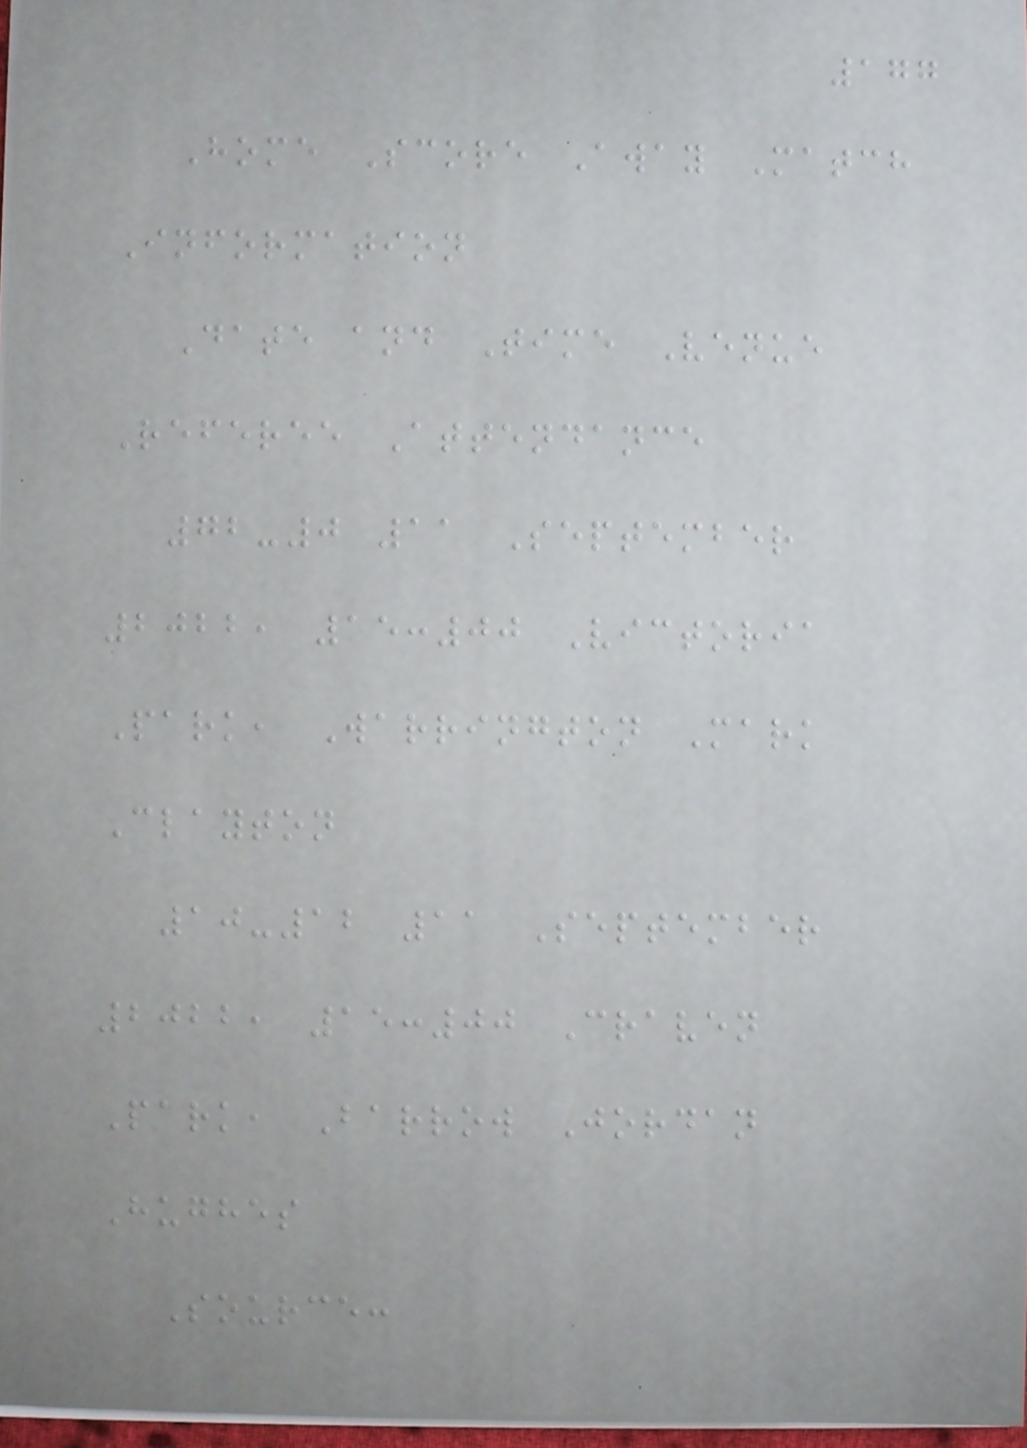177
Home Score Away Match
Information
Date and Time Venue
Referee Attendance
72-0 11 September
2022, 15:00 Victoria
Park, Warrington Mark
Clayton
10-12 11 September
2022, 15:00 Craven
Park, Barrow Jordan
Hughes
Source:
